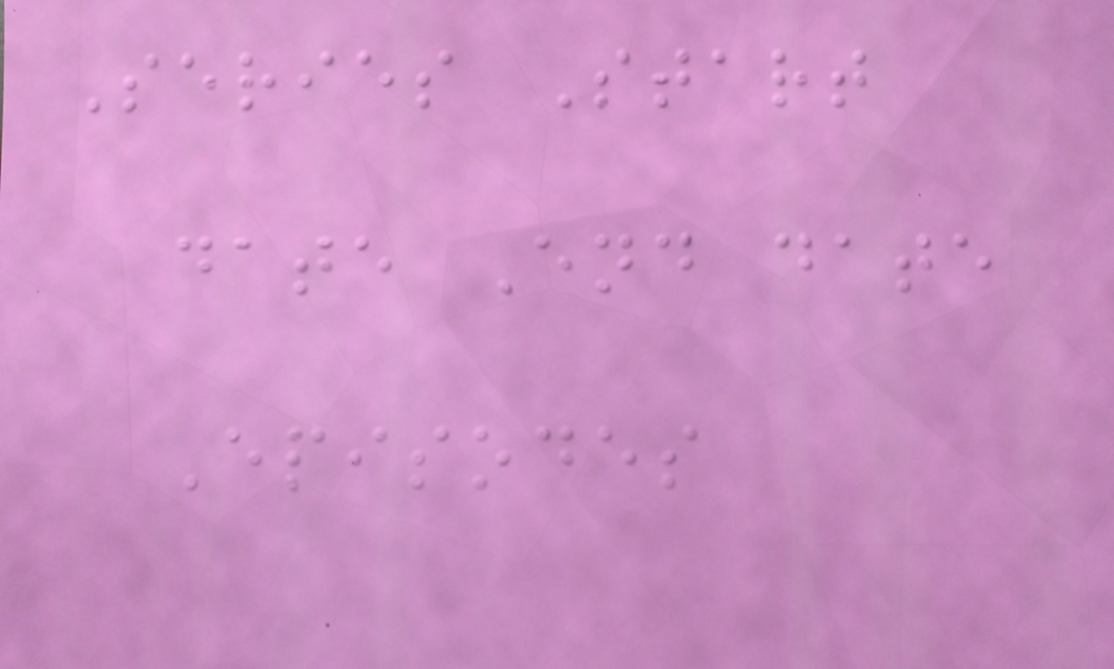Series Start
date End date
Episodes
